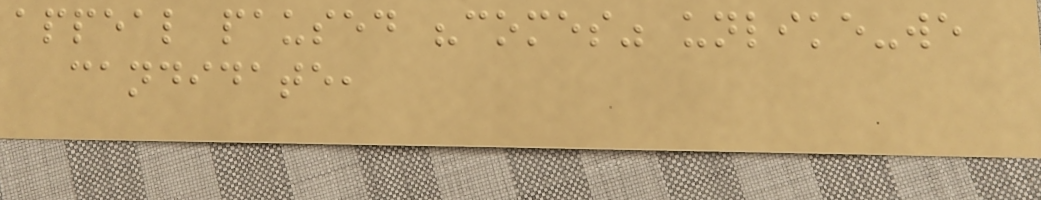appeal paused "comes" unlike-we
candidate,
